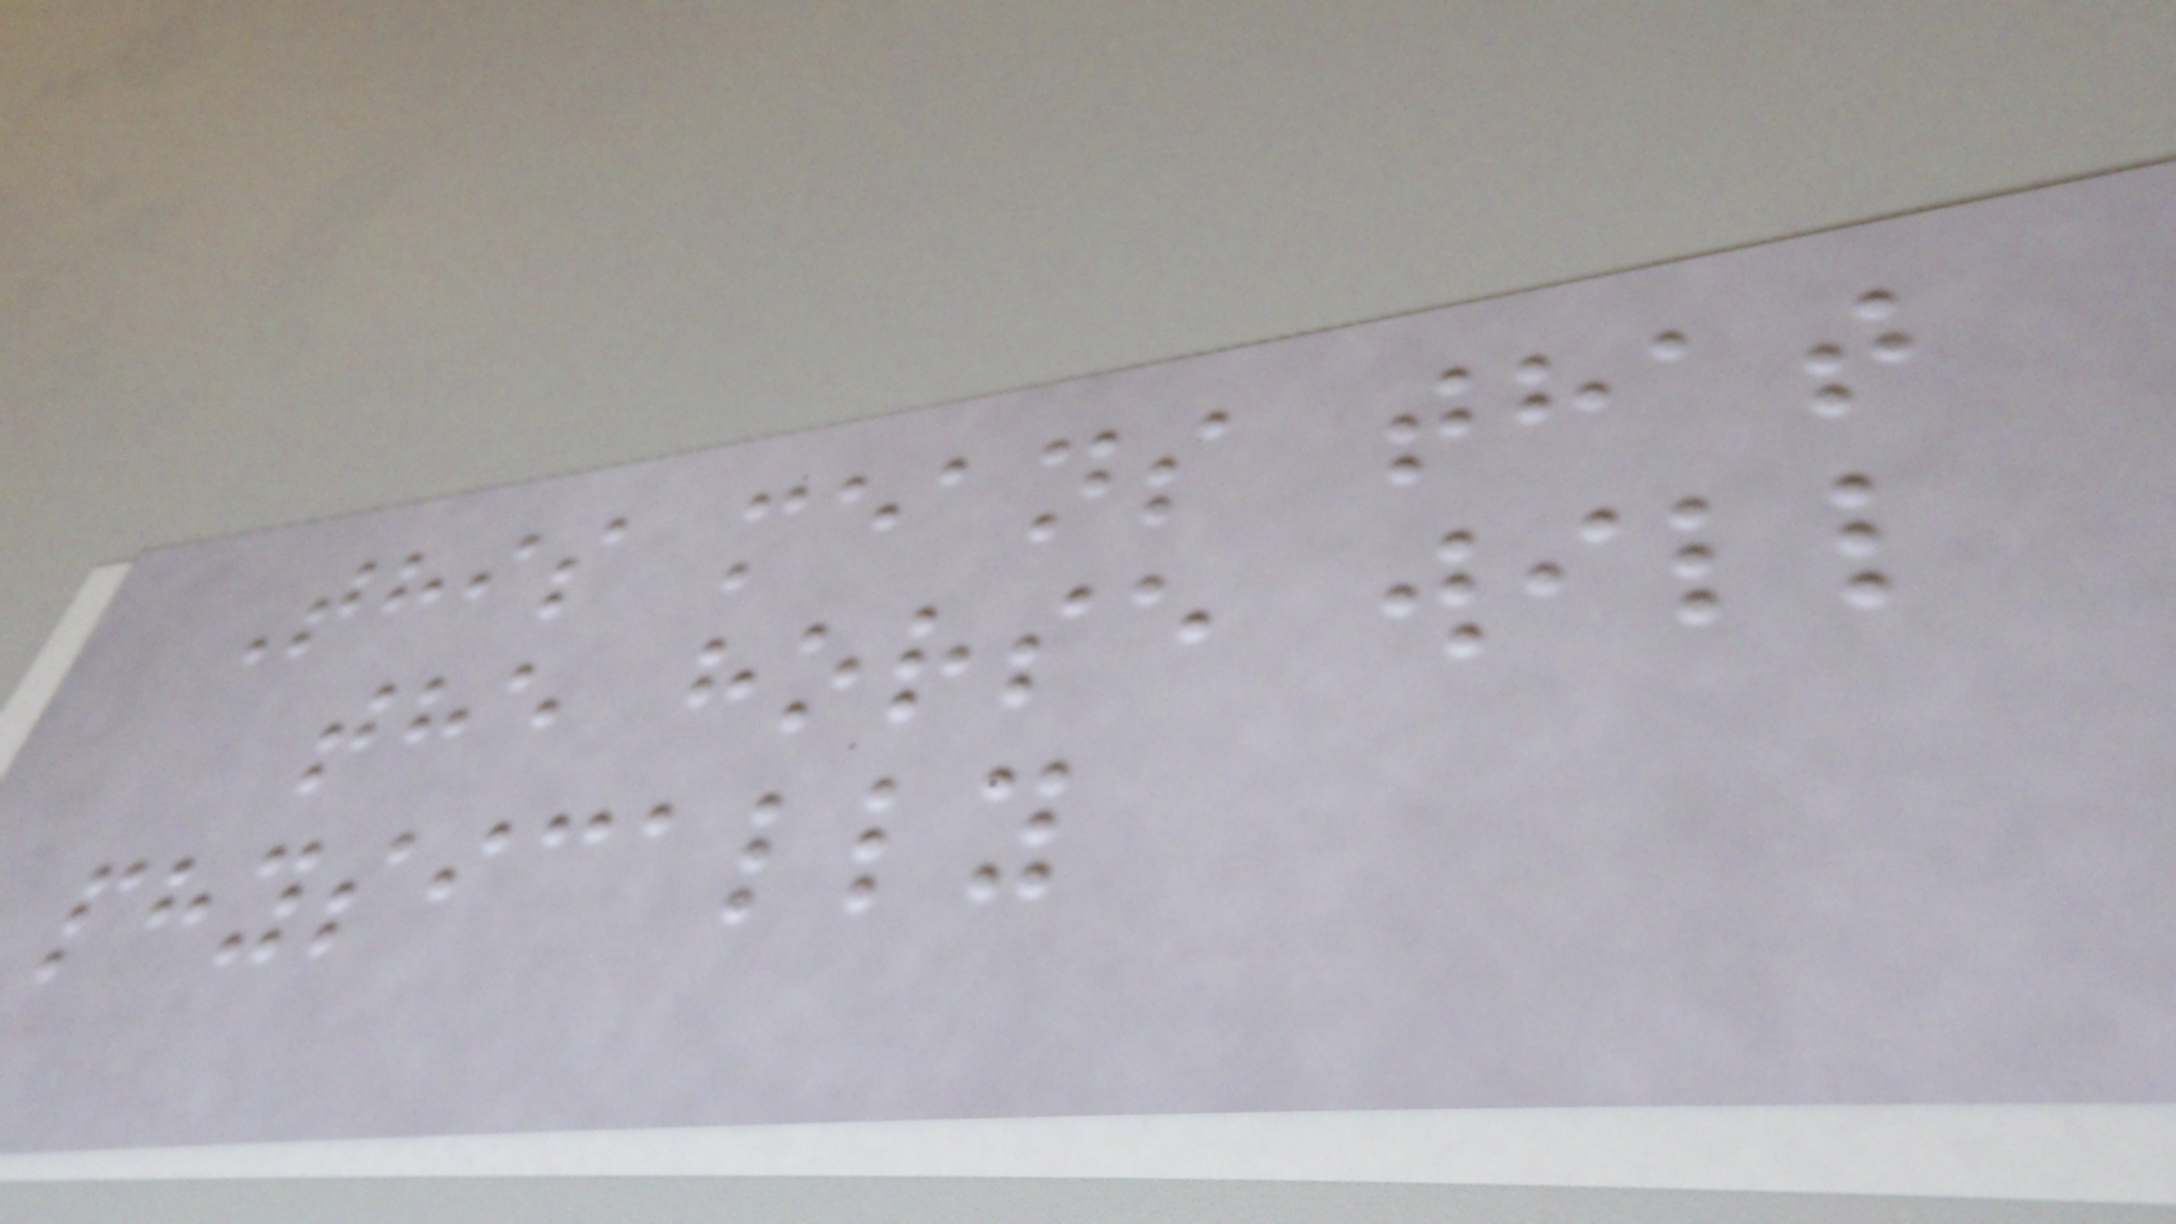This means that
the horse will
physically
